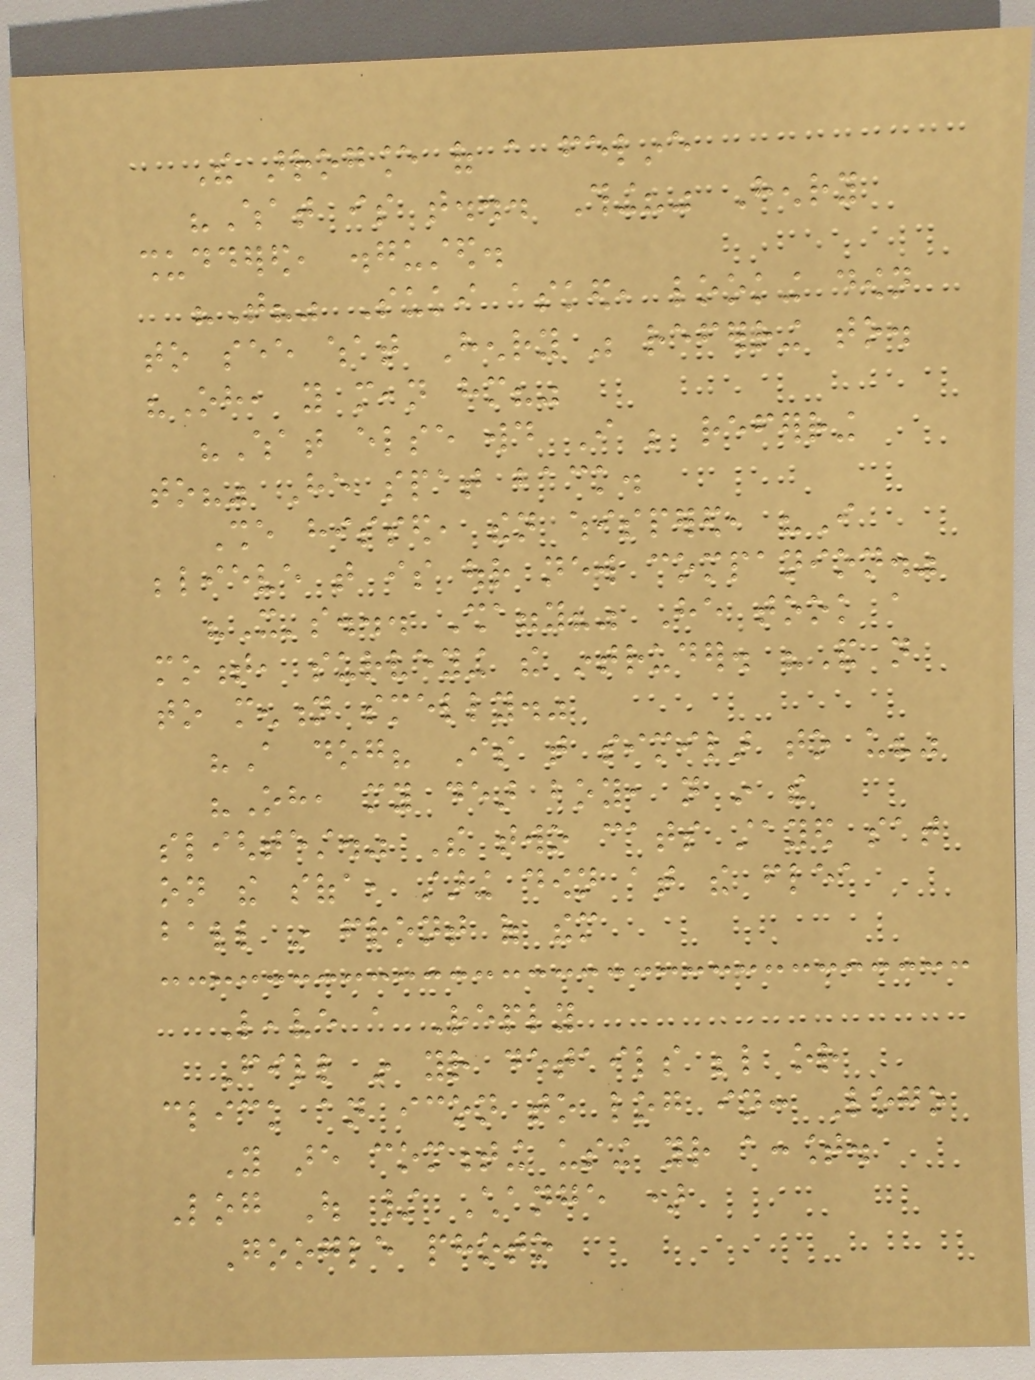The arrogance of a feline
"What is that... Thing?" Henry
shuddered, disgusted.
"That?" Suki asked, looking down
to see what Henry was referring to.
"Oh, you mean him?"
"What else would I be referring
to?" He spat back.
She hissed, then whispered, "I
believe that is our new companion."
"It's... Shaggy?" He took a
moment, surveying the intruder. "And not
to mention smelly."
"A dog? Is that similar to us?"
"Oh, my dear boy, not in the
slightest." The two cats stayed sat
on the sofa, staring down at the flea
ball in front of them
Leave a Reply
Fill in your details below or
click an icon to log in: Logo
You are commenting using your account.
Log Out / Change )
Google photo
